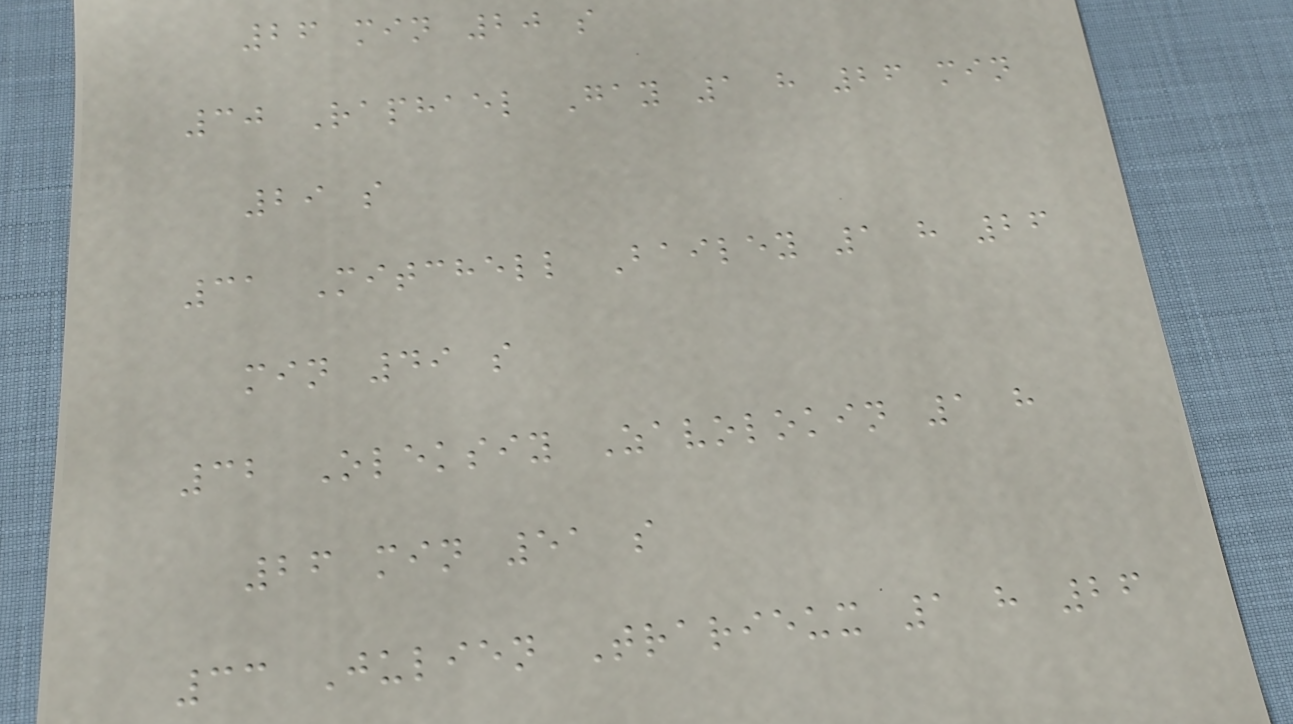26 min 20 s
30 Raphael Gay 1 h 26 min
29 s
31 Mitchell Bailey 1 h 26
min 49 s
32 Oleksiy Zavolokin 1 h
26 min 51 s
33 Julien Trarieux 1 h 26
